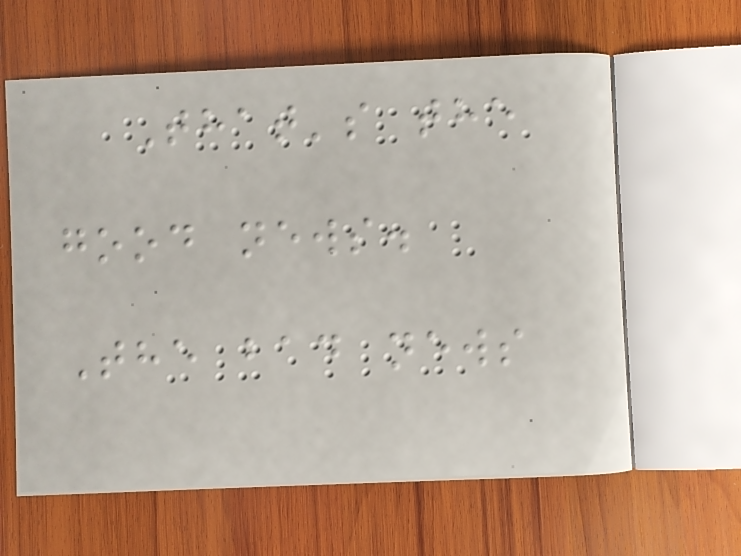That's the
good news.
The bad news
